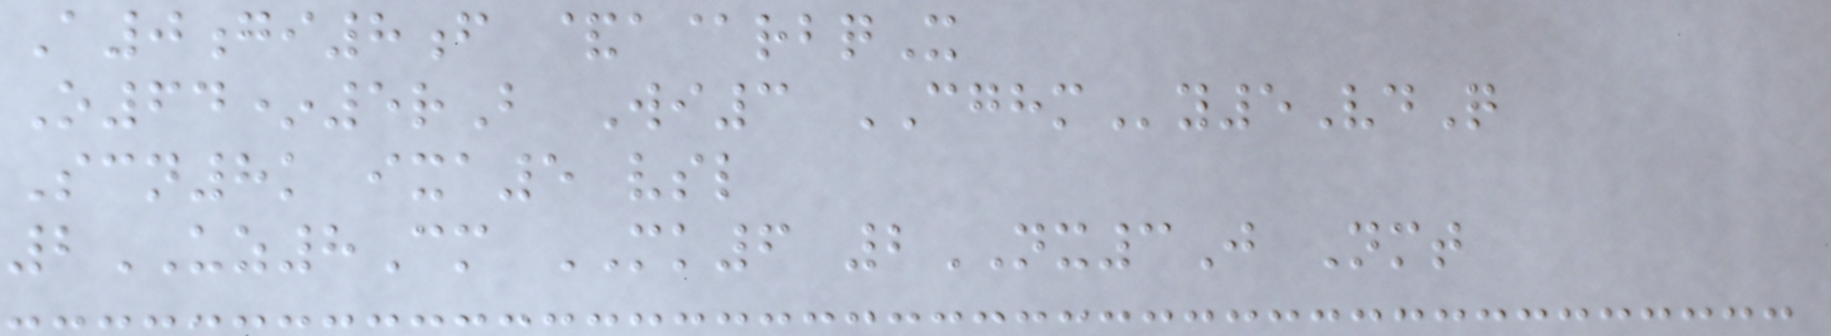A0gi8f &a@rbqX
O64*5rB Wi3 CGHMy5VdQ
Scn8k ixa5 vsl
2UZ8Cm MK6 2NX3J Nmt
